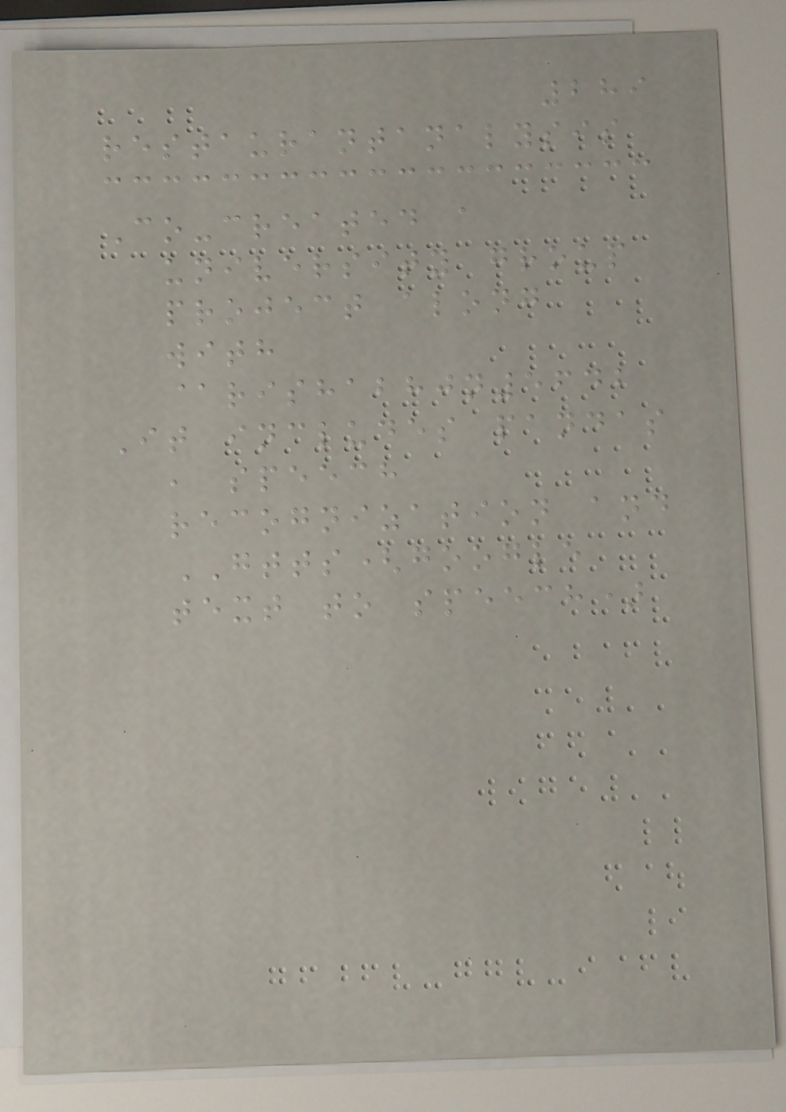289
restaurantanalysis
Co-created a
university group
project along
with
@rishabhjn5642
It includes pandas
, speech
recognization and
GTTS(google
text to speech)
